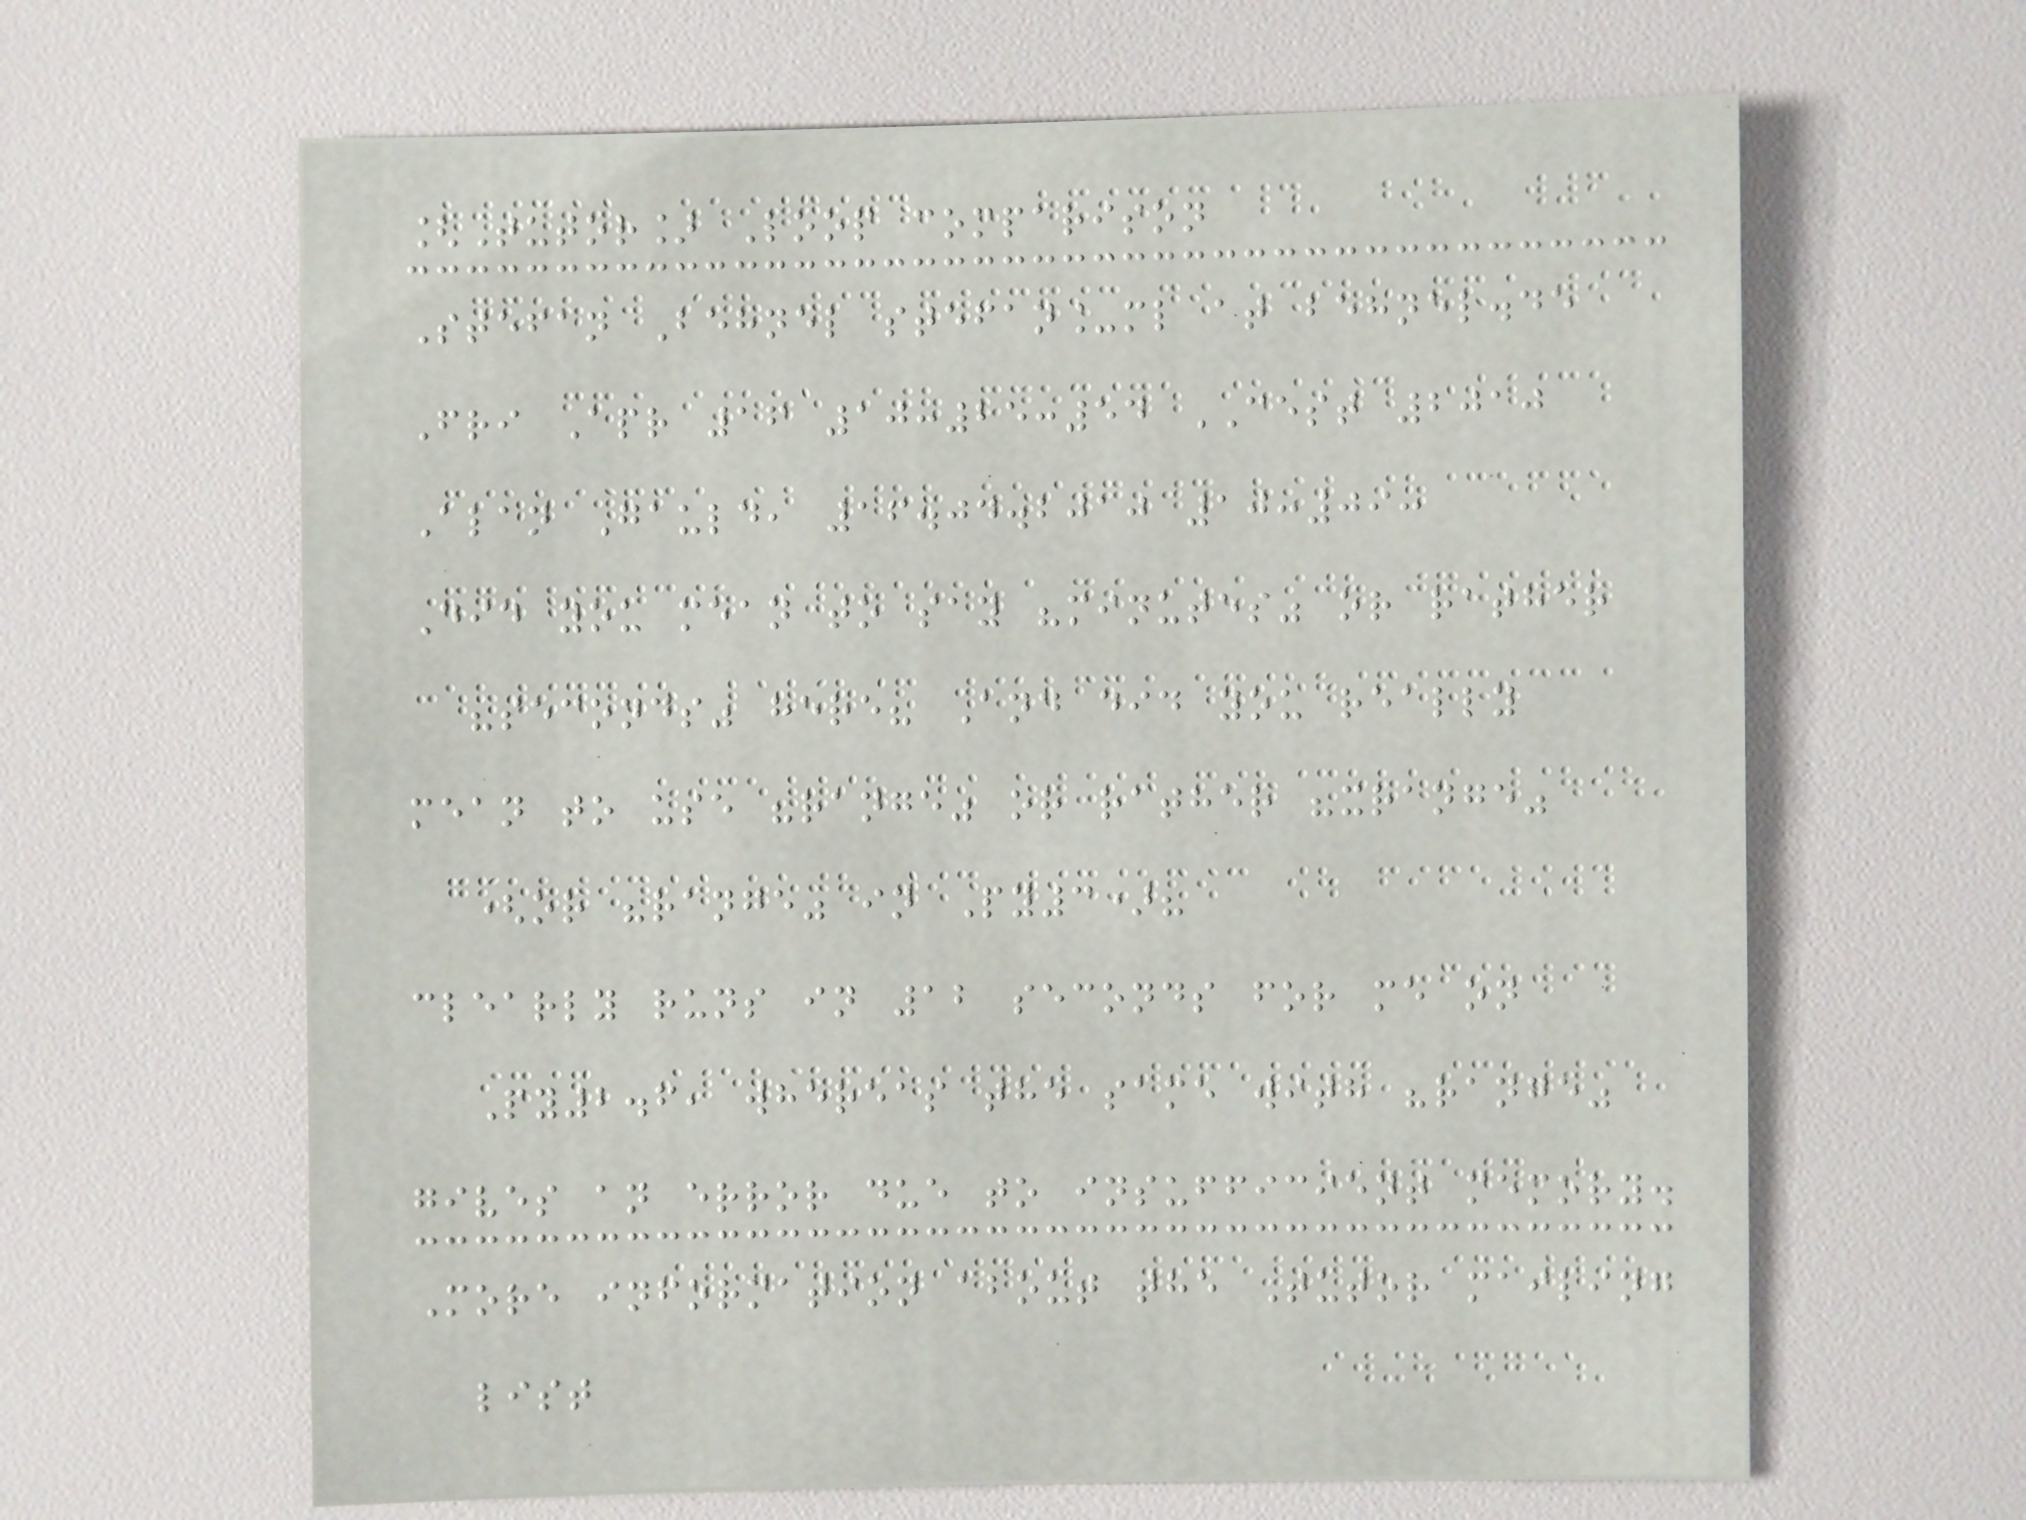[Tutor] Loop comparison
Stefan Behnel stefan_ml at behnel.de
Fri Apr 16 10:25:54 CEST 2010
Alan Gauld, 16.04.2010 10:09:
Did you mean to say "minutes" or rather
"seconds" here? And did you really
mean to use "range" or rather "xrange"
(or "range" in Py3)?
clearly runs in 12 seconds for me on
Py2.6, whereas the same with "range"
gives an error due to insufficient memory.
More information about the Tutor mailing
list
